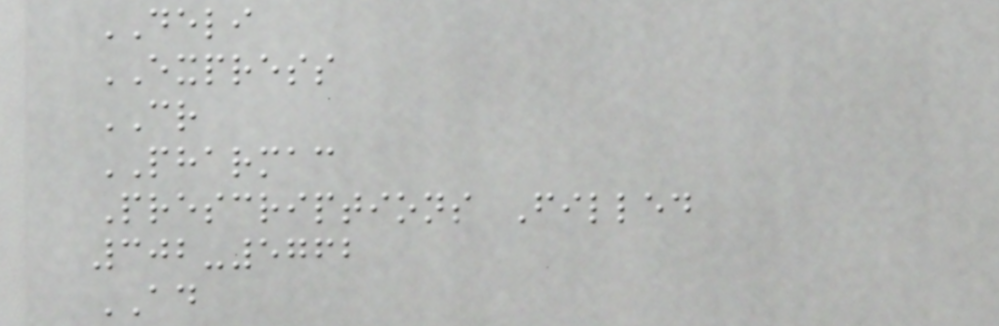DELI
EXPRESS
CR
PHARMAC
Prescriptions Filled
302-5762
AD
